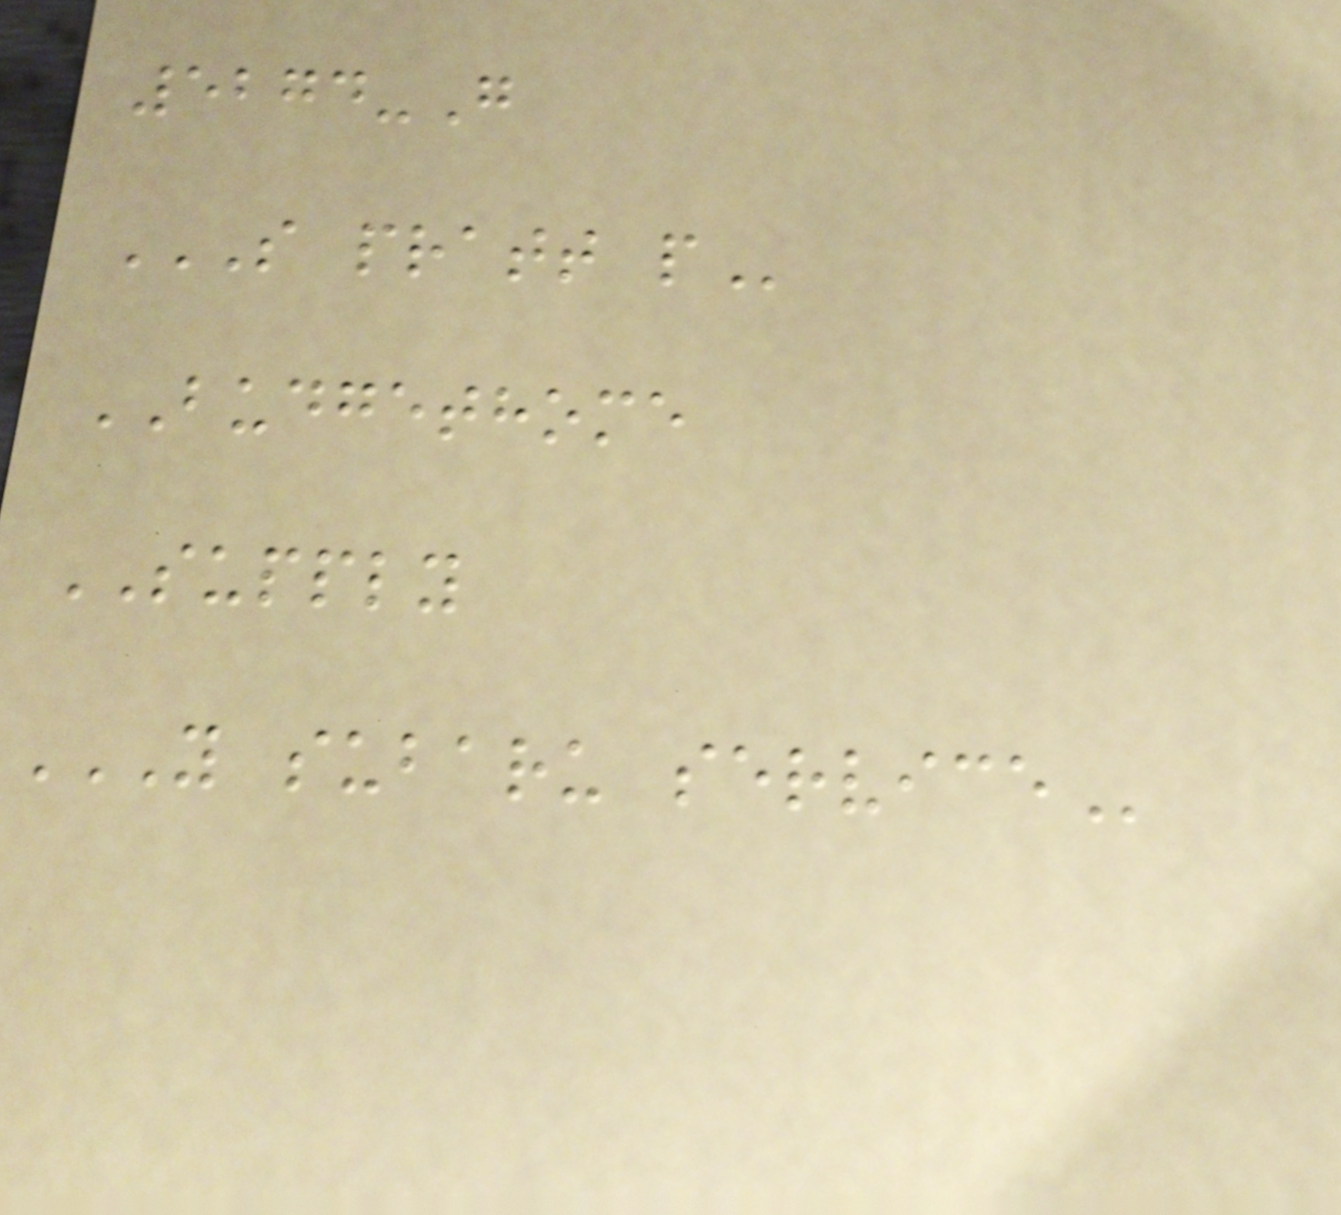5274-G
S PRATT P
BUDGETHOME
SUPPLY
Y SUBARU SERVICE
